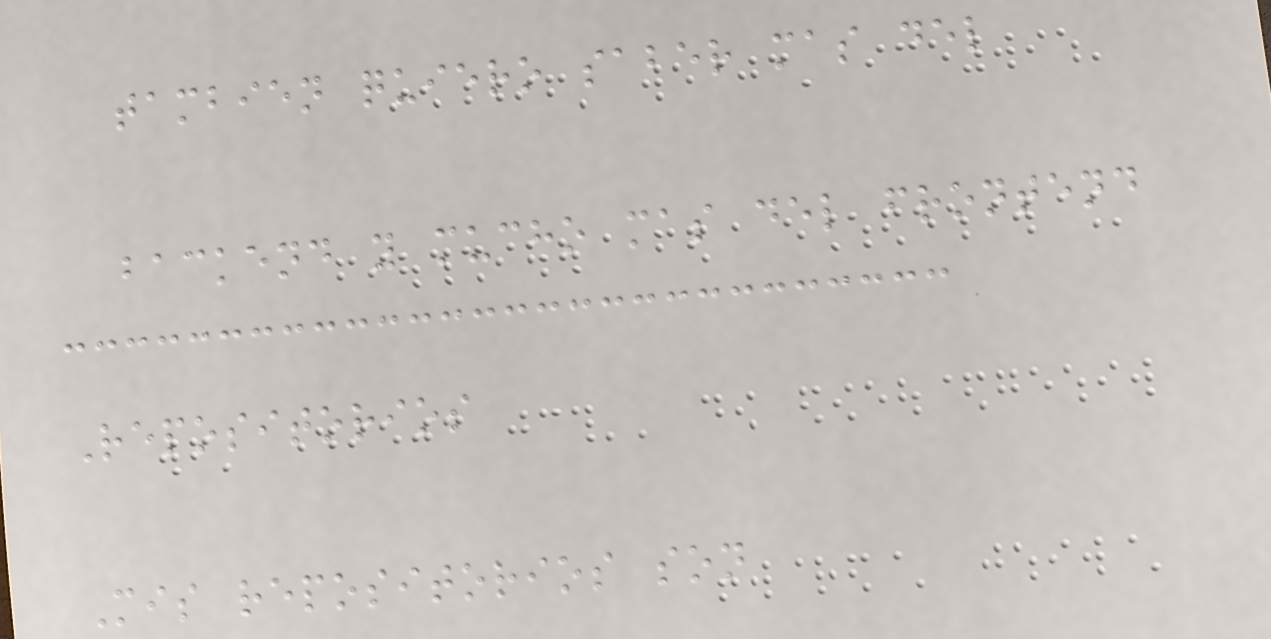tambien quiero saber mas del
backend y mucho mas del frontend
Repositorios
Mis repositorios son
